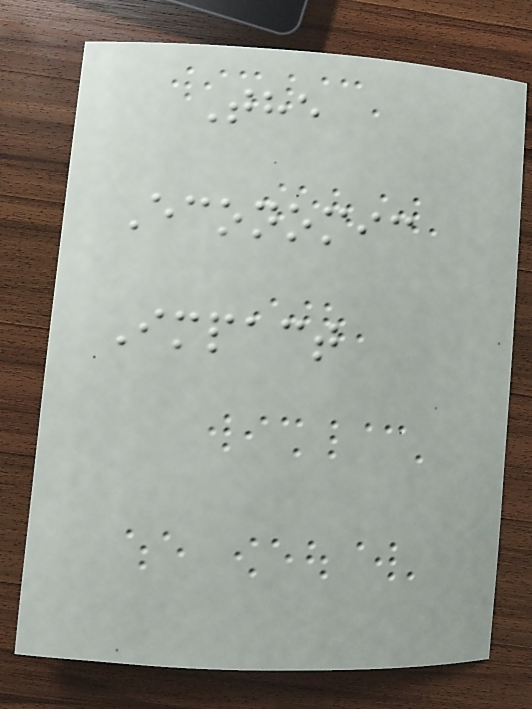The
Economic
Impact
